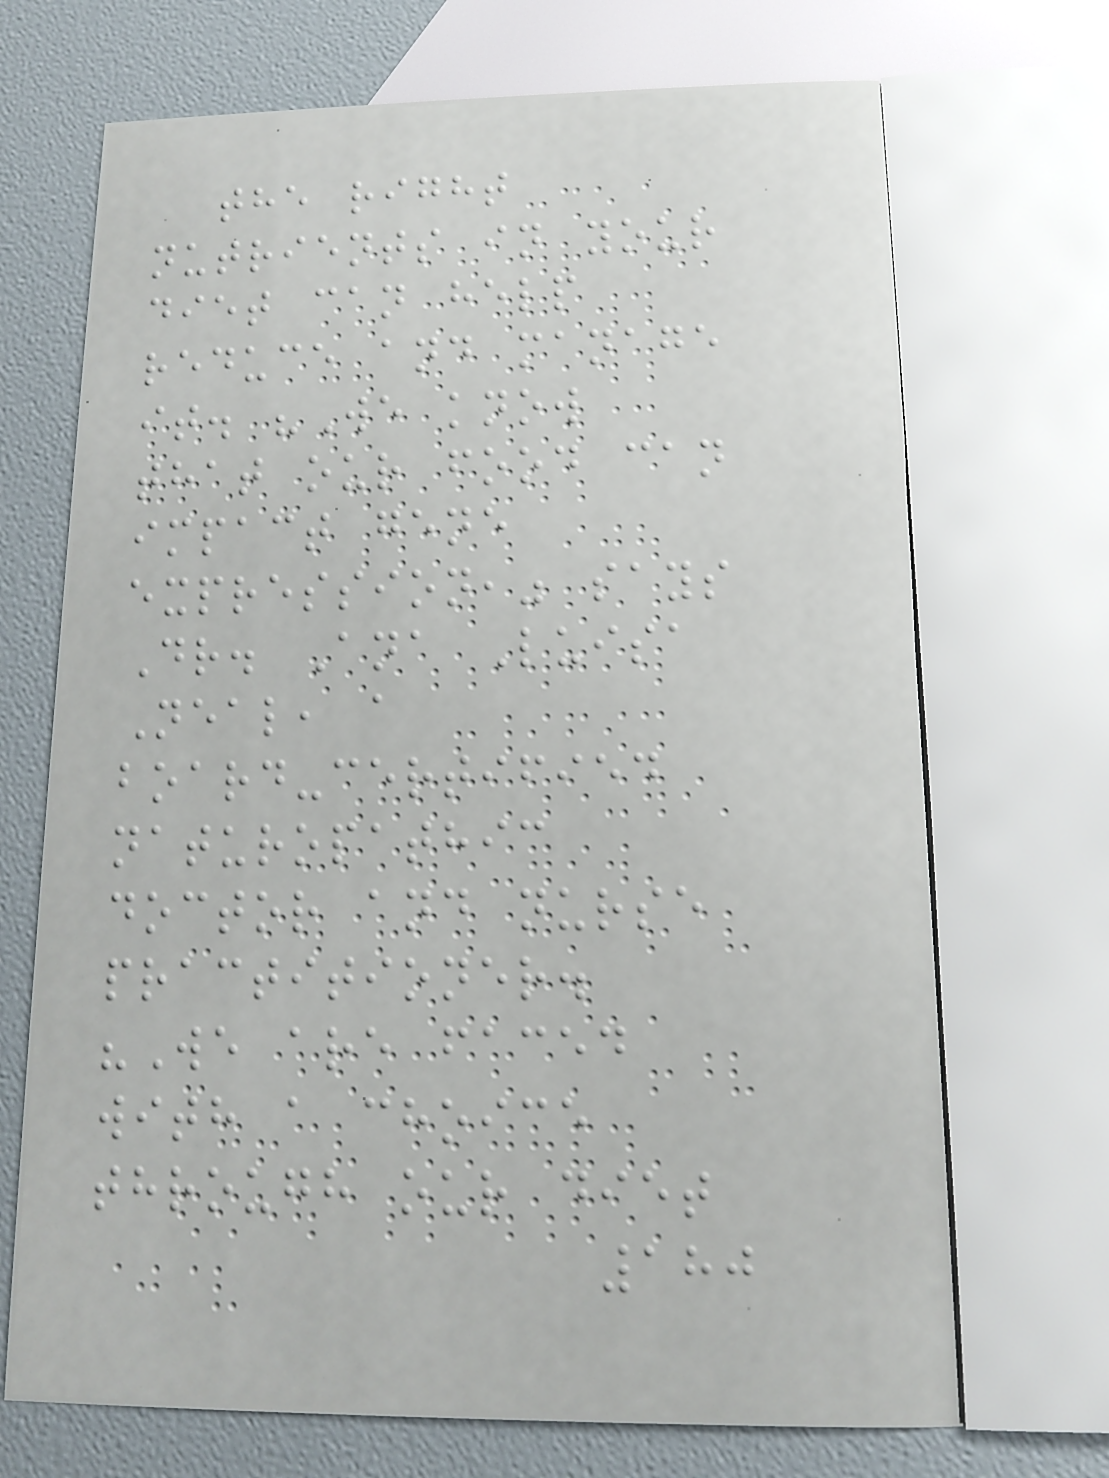the right
nutrients in your
diet can help
reduce and manage
it. "We know
that our food can
impact gene
expression," says
Dr. Ana Luisa
Neal, a
board-certified
naturopathic
doctor and nurse
practitioner.
"We are faced
with a choice
through our diet
180
